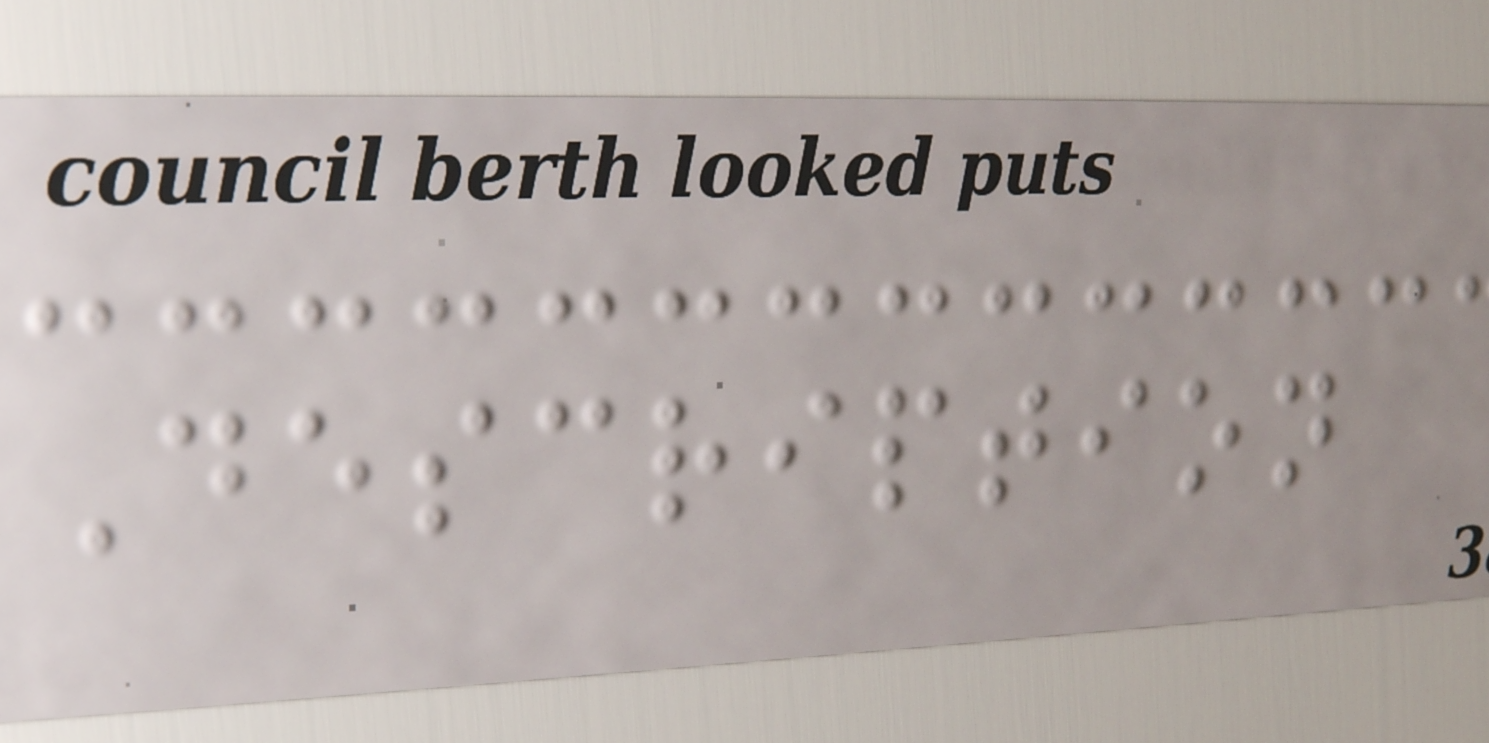Description
